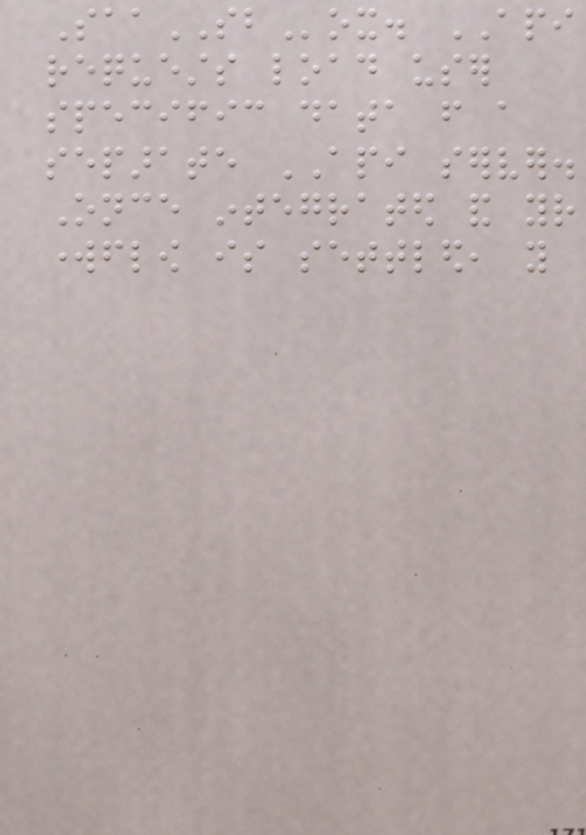SaaSBox. API
requests load user
specific data from a
separate API server.
Once integrated and your
workflow is settled, you
